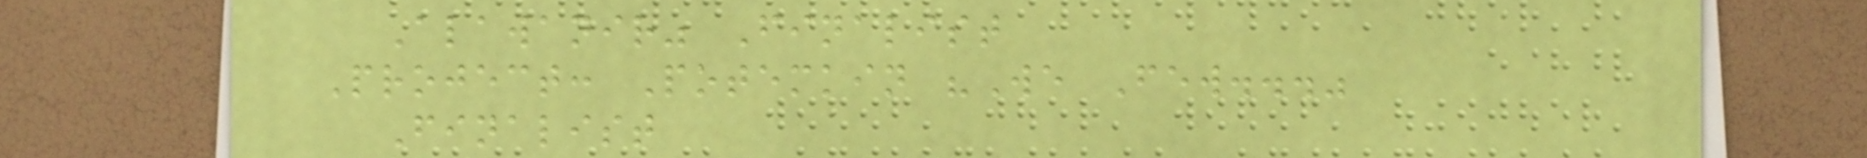Alawanir" Finalist
Project: Potemkin "We Few..."
Finalist
